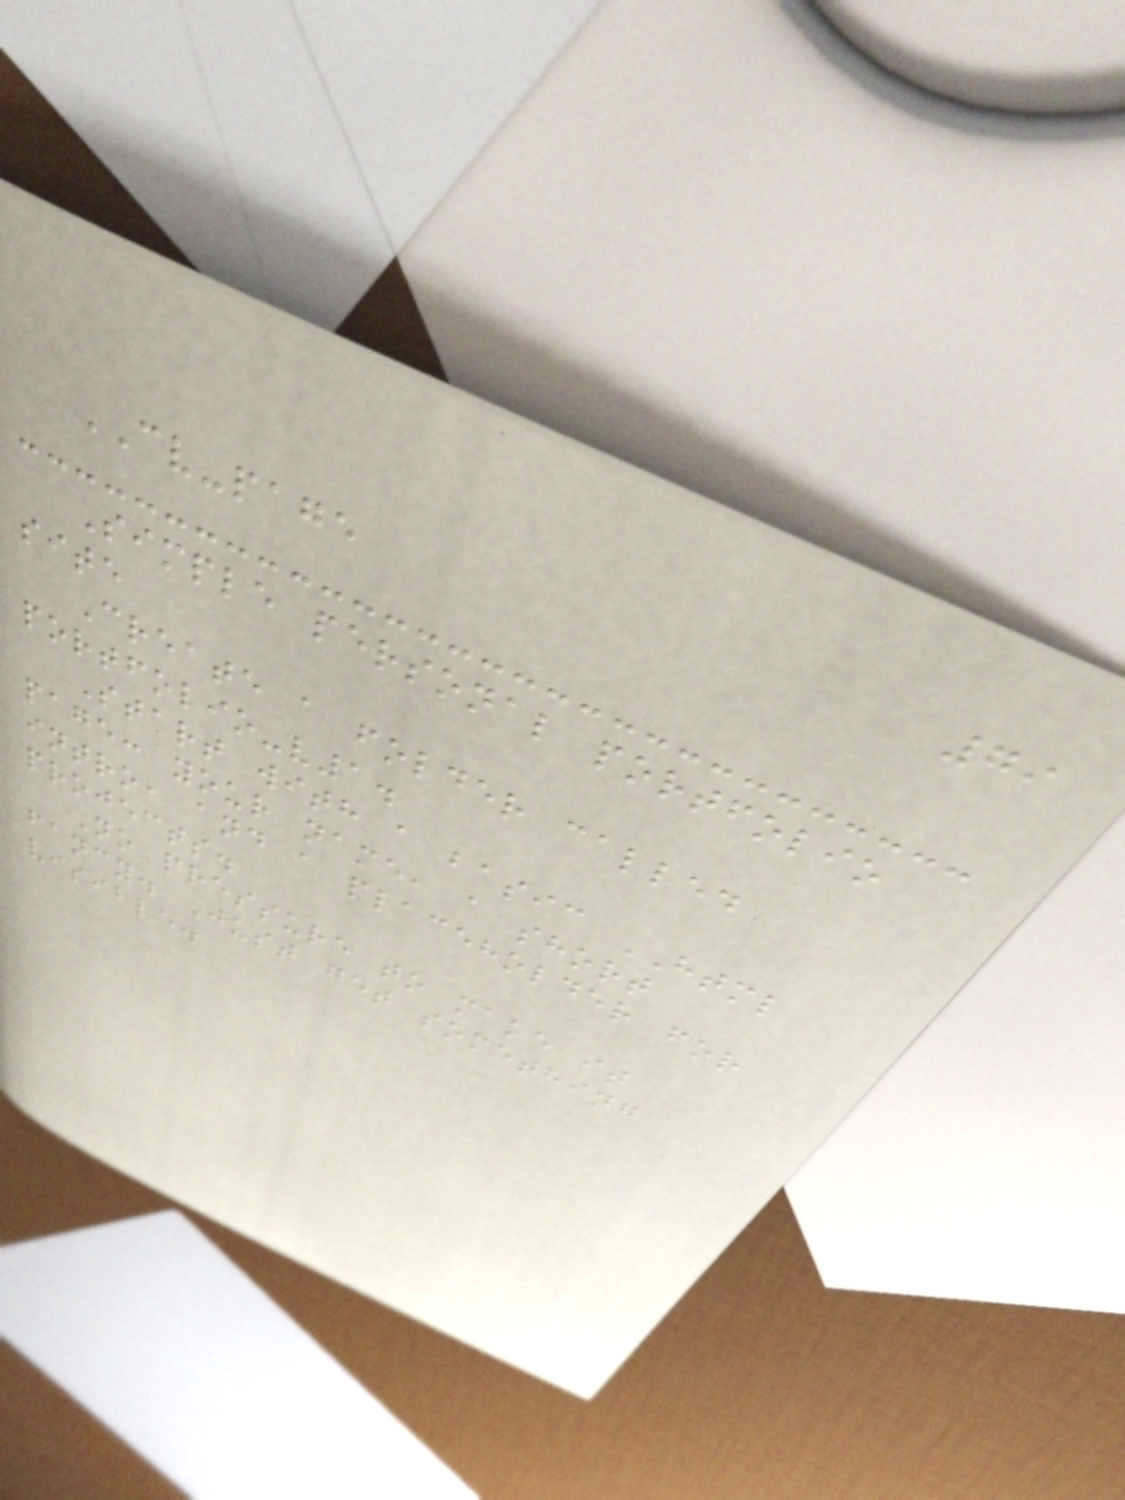79
CV-page
Simple personal portfolio
site
Create a folder called
portfolio-v1.
Start with a basic HTML
page: your name, a short
intro, and a placeholder for
projects.
No pressure to make it
fancy. Just get something
visible.
